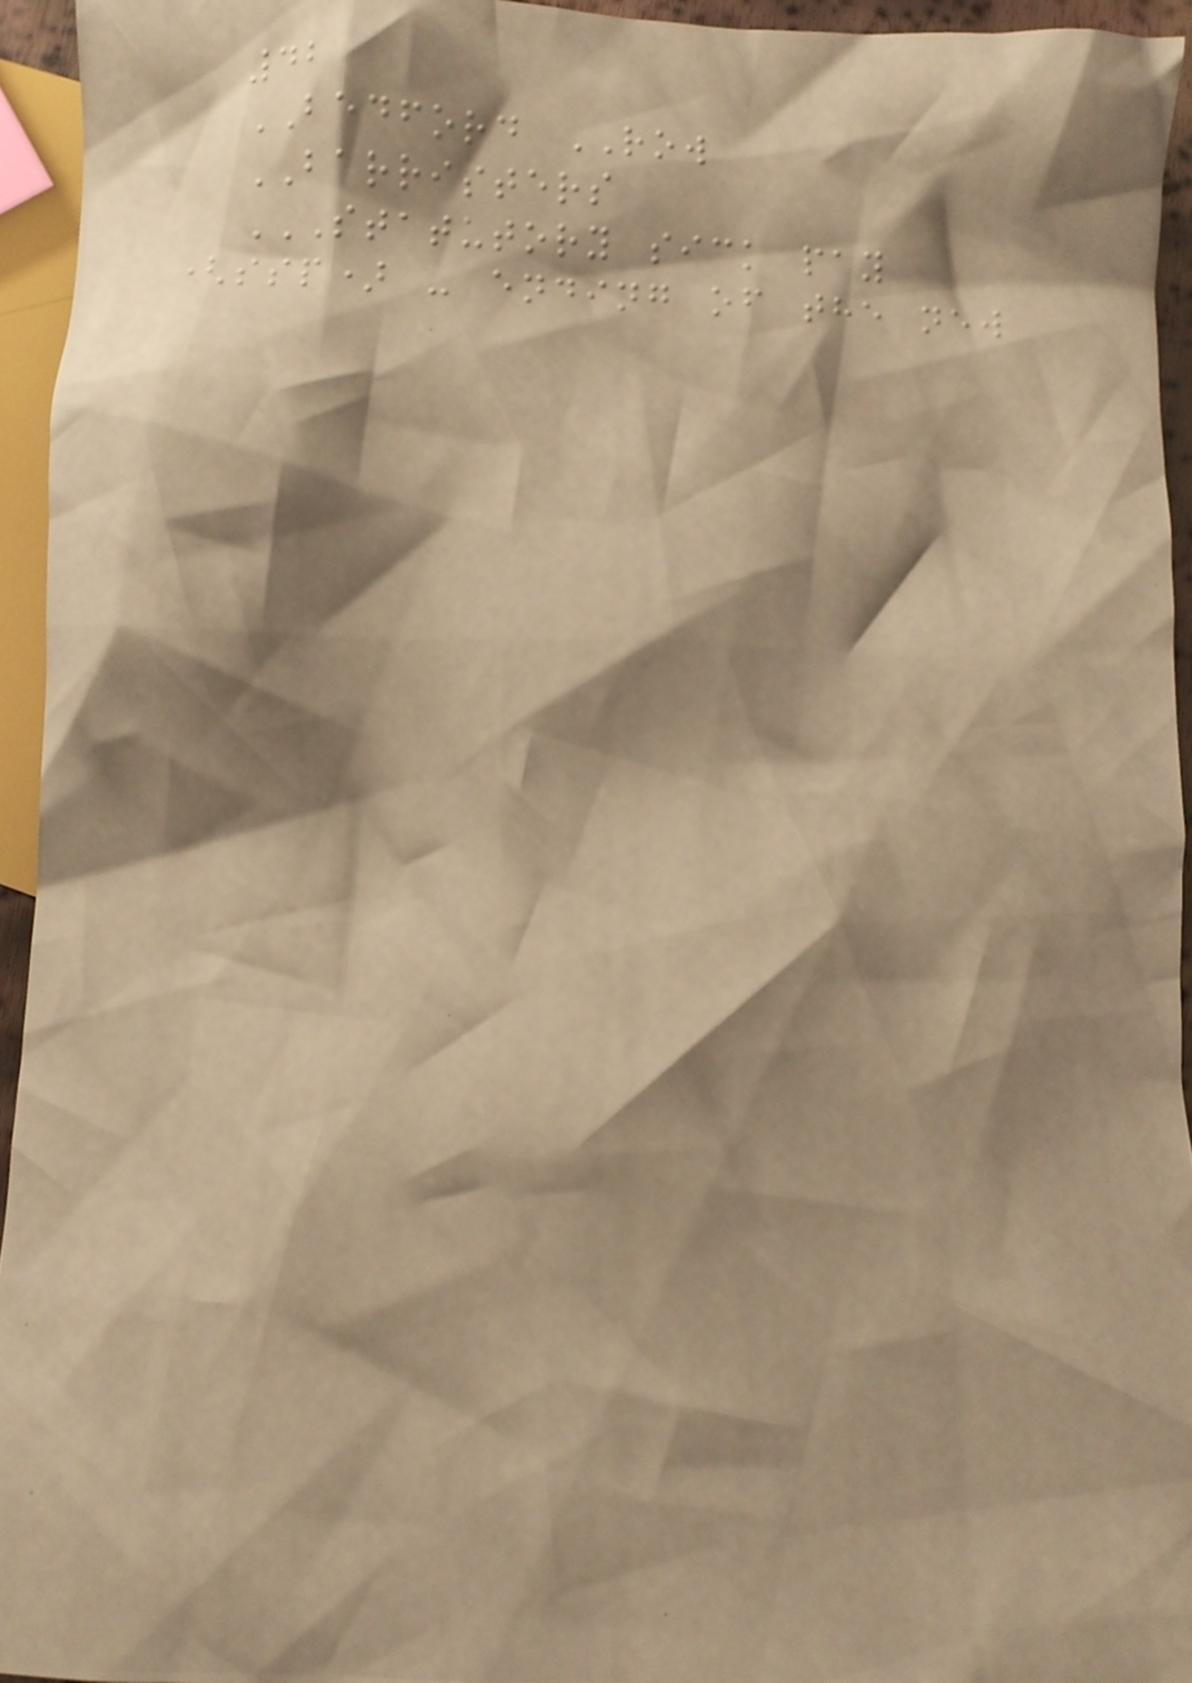42
BEDFORD ROW
BARRISTERS
STATUTORY SICK PAY
(SSP) - ENDING OF THE NEW
